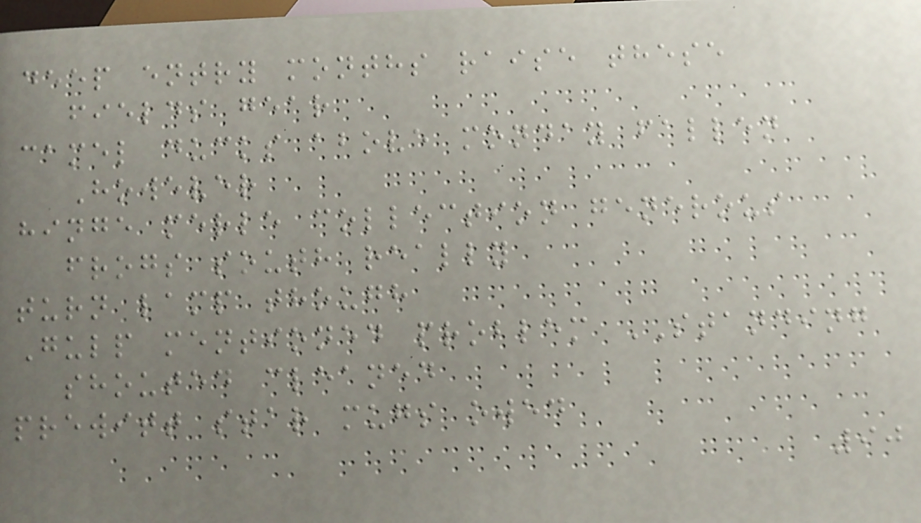deep entry months raise these
fields gear
camel ducks above monday fallen
However
hinge merle collection generous
frogs south really
turn lamp though
Gulp mentioned problem STANDING
shouted cleaned
prewitt star mugs owed
90
